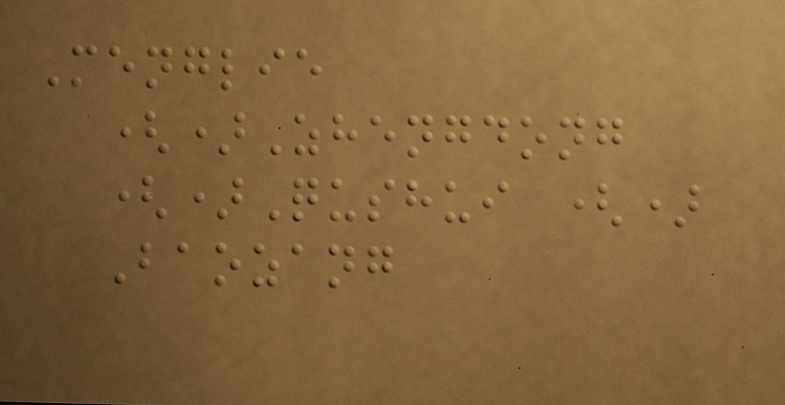Menglie
()Zhengdong
()Qushui ()
Baozang
